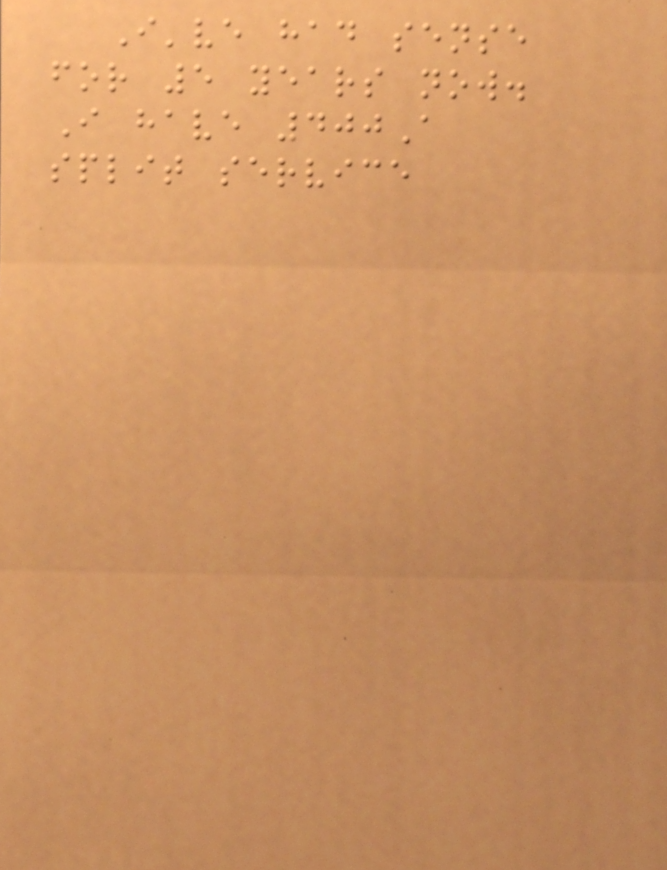I've had sense
for 5 years now.
I have 400A
split service
